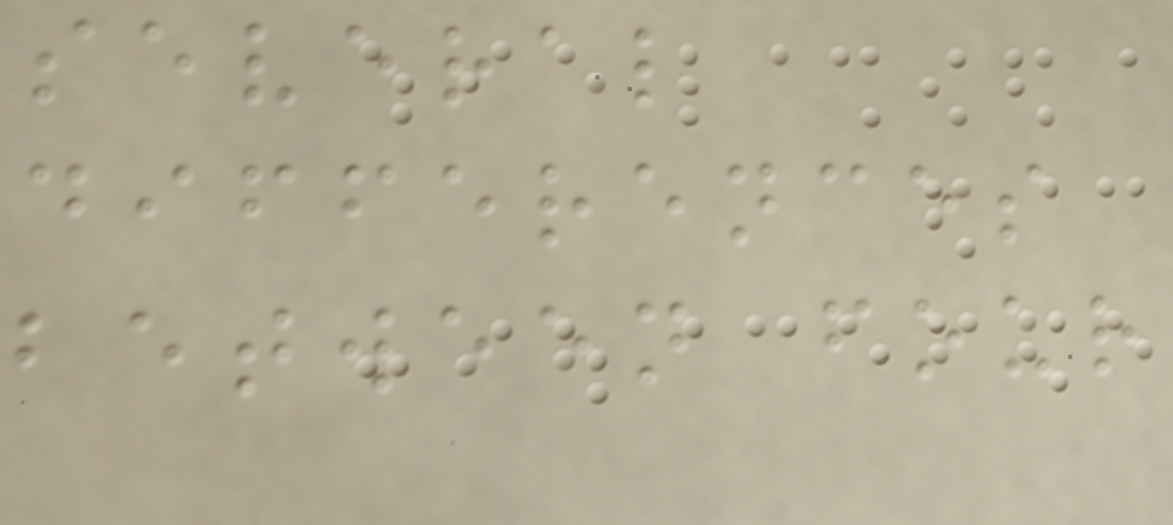several
differences
between four
